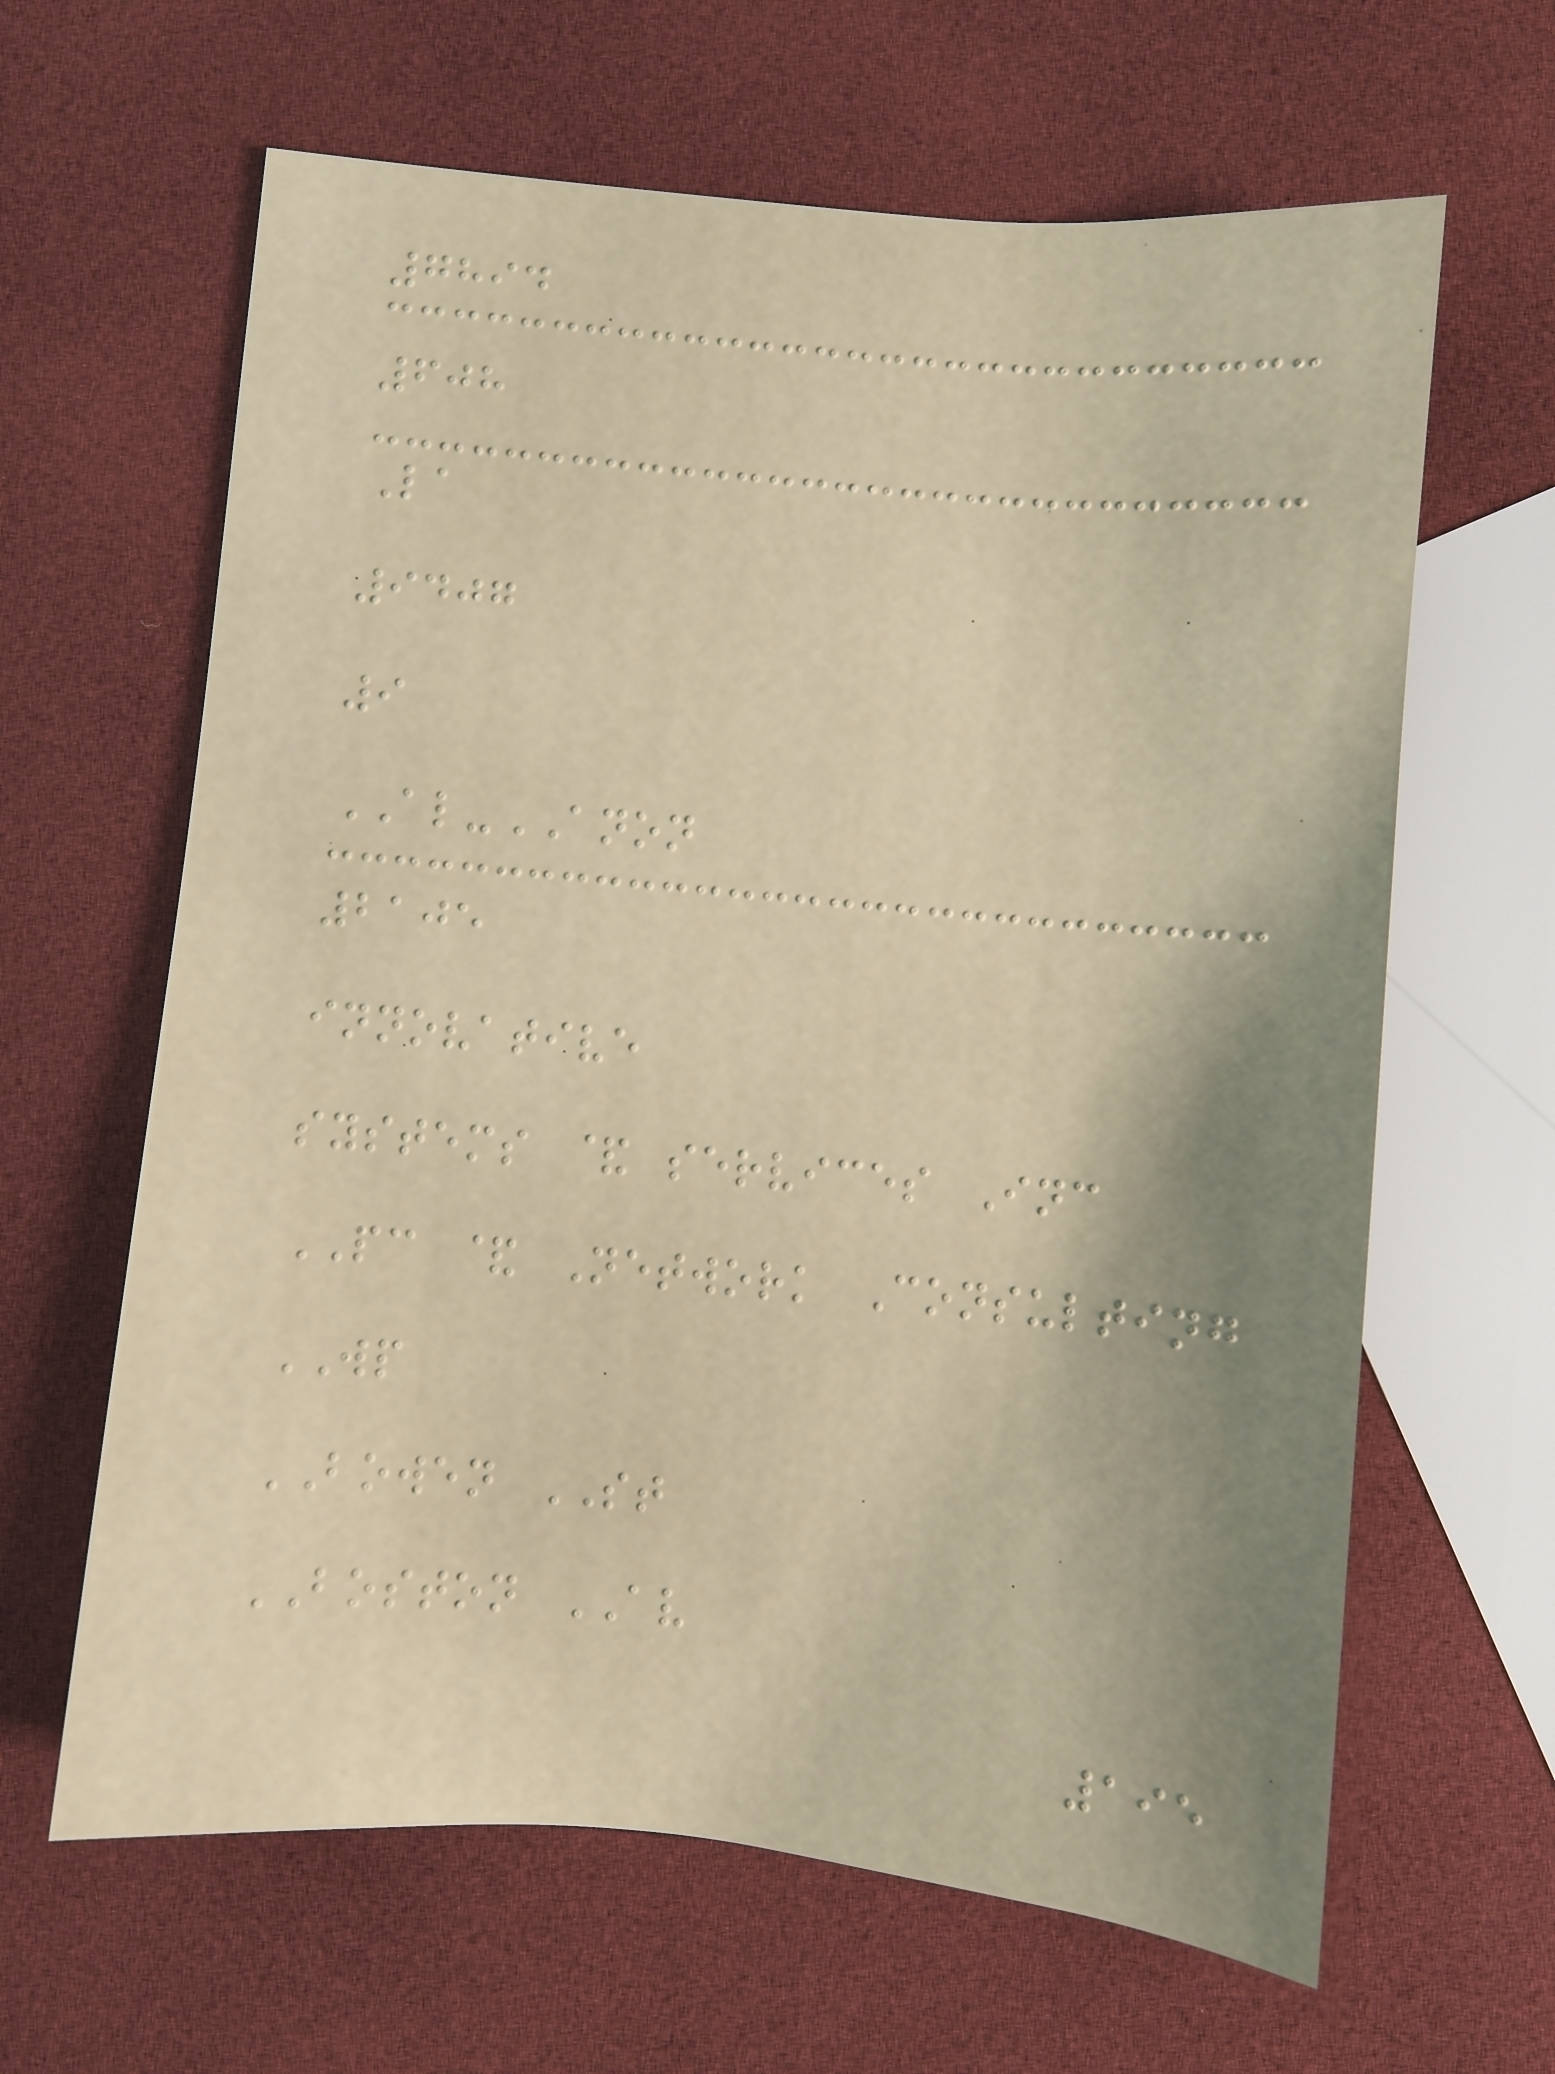7894
608
La
9407
9
AL-ANON
2105
innovative
systems & services Inc
PC & Network Consulting
WP
BOWEN ST
BOSTON AV
195
